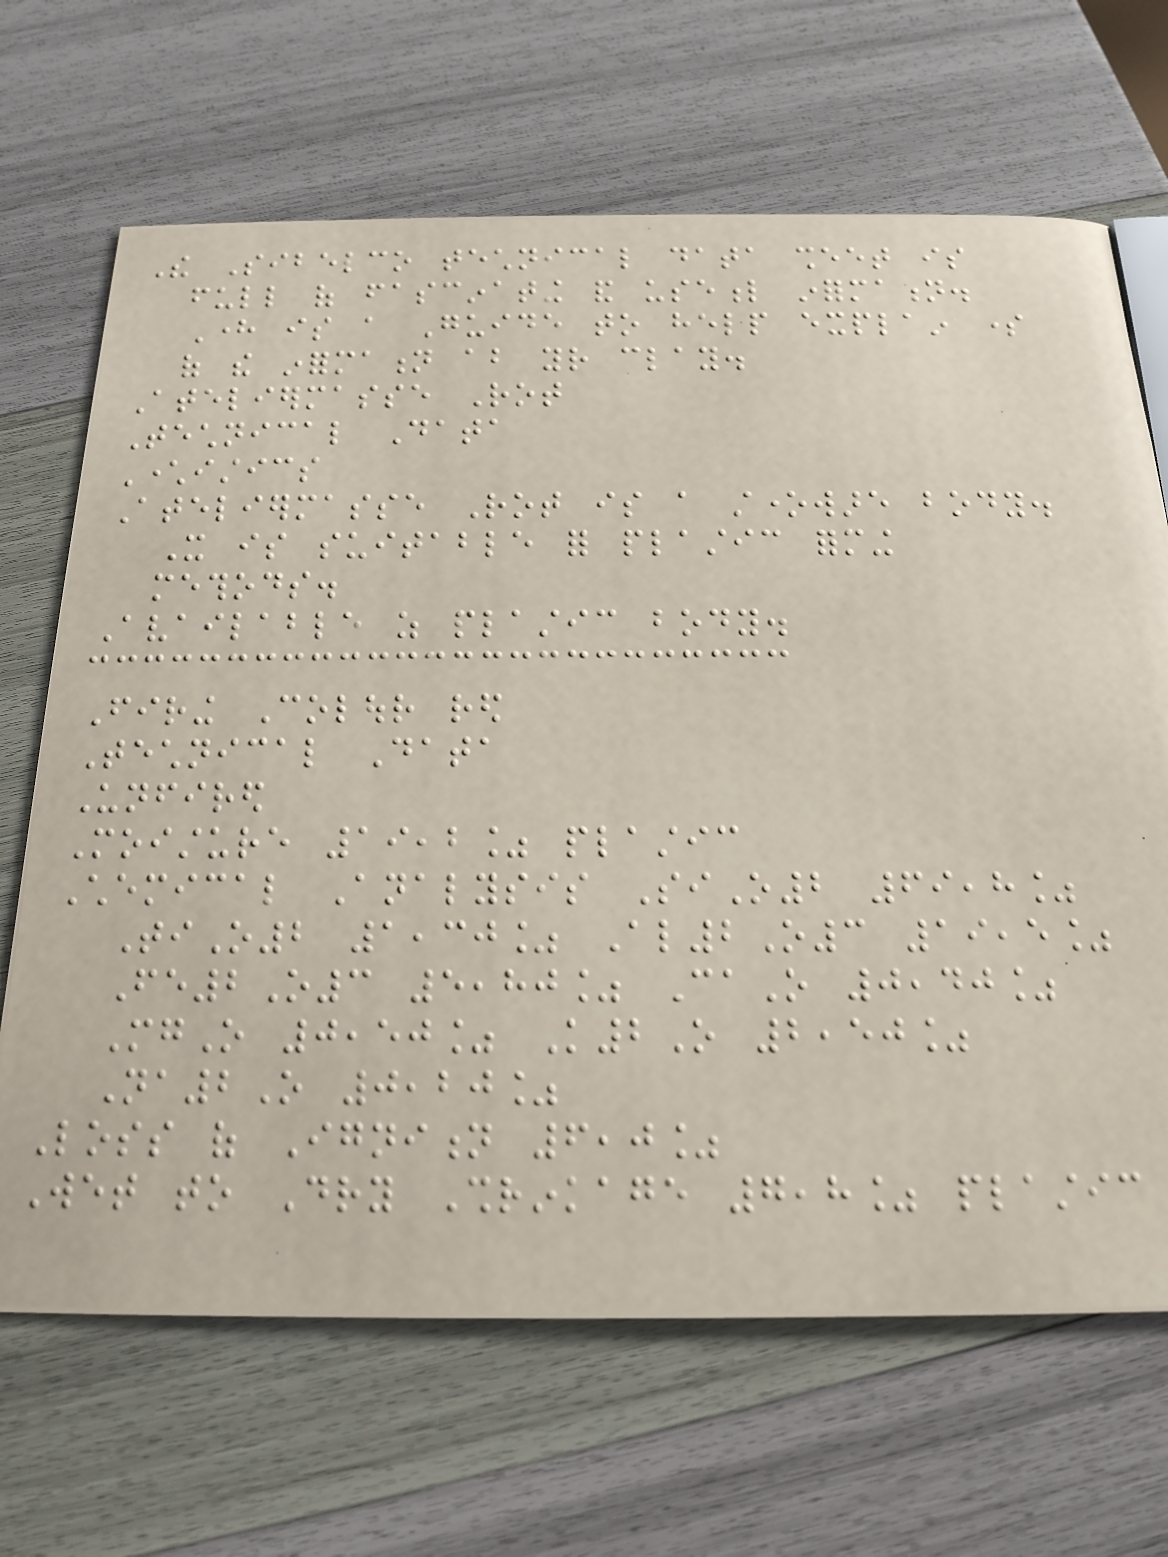The Sibelco technical data sheet is
full of fascinating and useful information.
Here is a Guide to help explain some
of the information about your clay.
Ateliermasse Rot
Technical Data
Characteristics
Ateliermasse Rot is a stoneware body.
It is suitable for plastic forming
methods.
Available as plastic body.
Firing Colour red
Technical Data
Unfired
Moisture 19,2% plastic
Chemical Analysis SiO2 69,8%
TiO2 1,30% Al2O3 19,5%
Fe2O3 5,80% CaO 0,40%
MgO 0,50% K2O 2,50%
Na2O 0,20%
Loss of Ignition 6,0%
Wet to Dry Shrinkage 7,8% plastic
